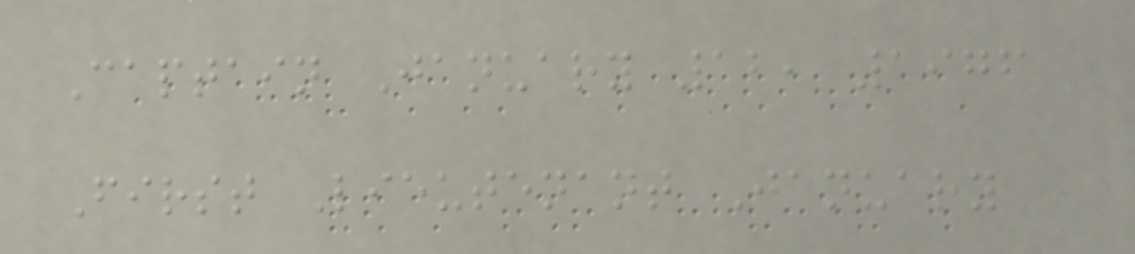Captain January 12, 1976
First Lieutenant January
